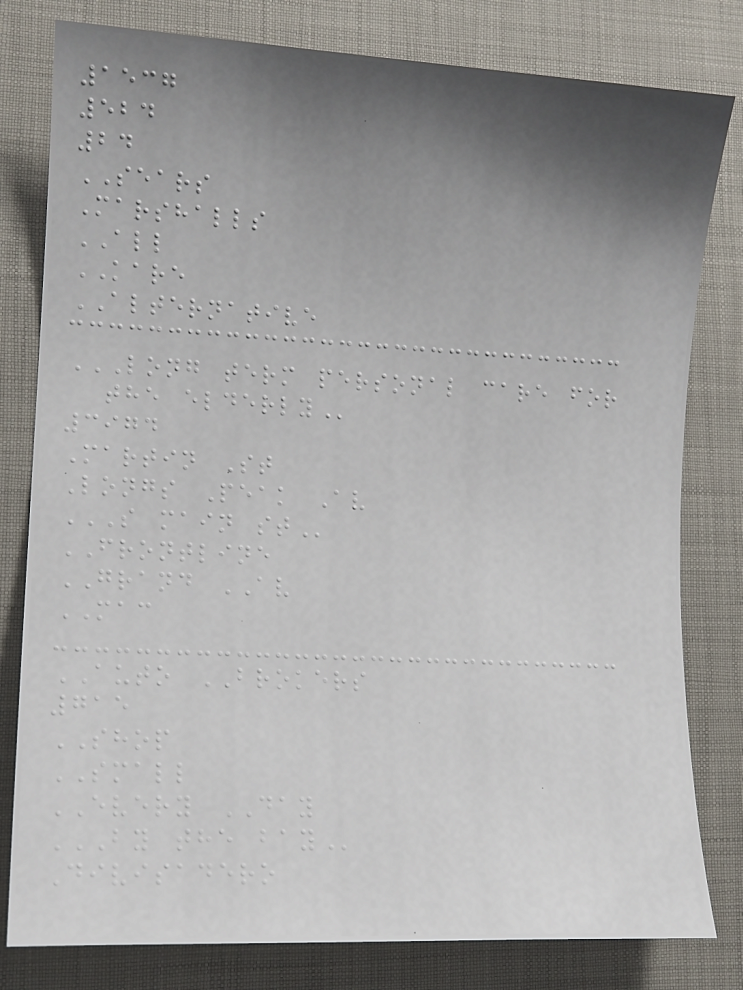1537
524
24
SEARS
Marshalls
ALL
KARE
ALTERNATIVE
LONG TERM PERSONAL CARE FOR
THE ELDERLY
3974
Martin St
Longs Peak Av
S MAIN ST
FRONTLINE
GRAND AV
MAC
AUTO BROKERS
715
SHOP
SMALL
EVERY DAY
BY THE BAY
Divisadero
